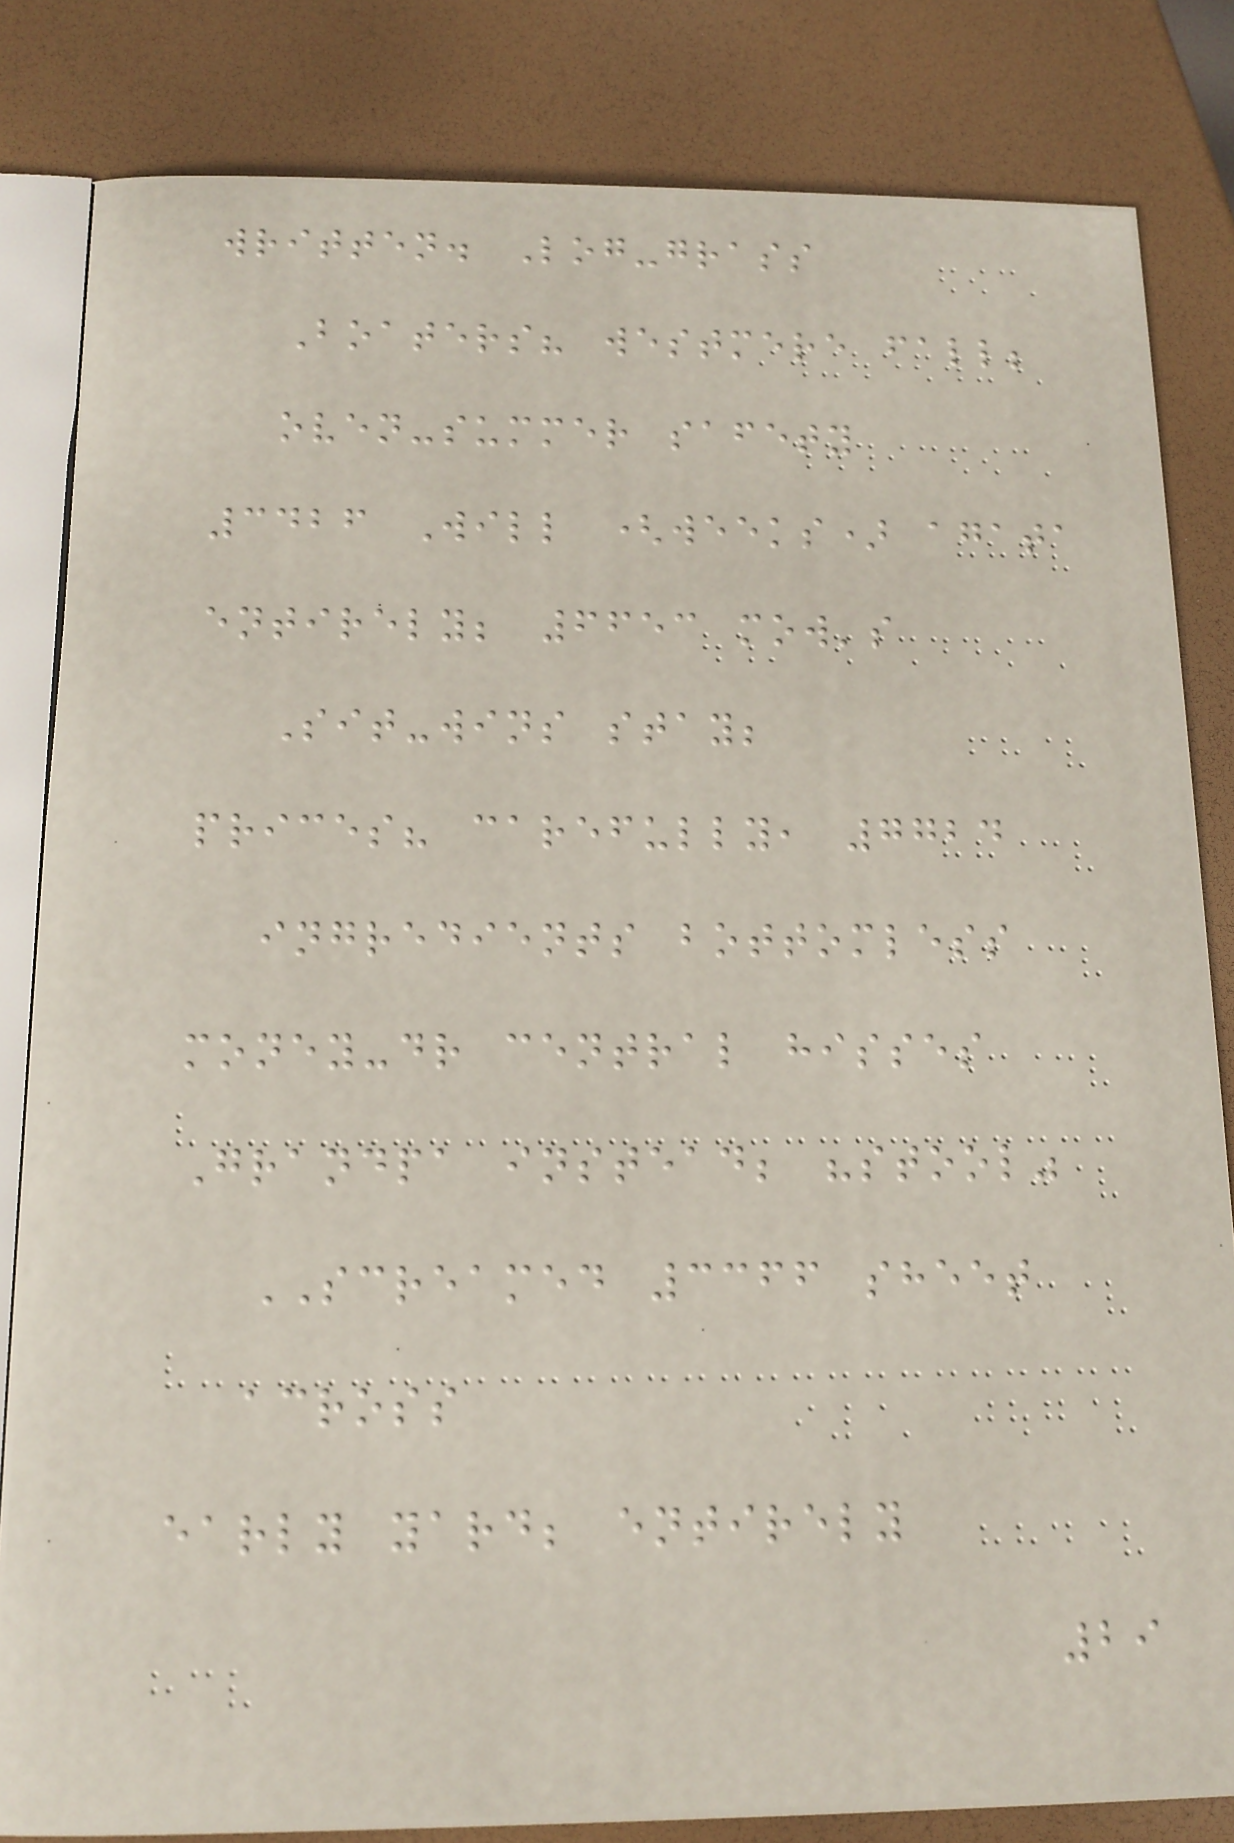written. Log-grass
Boaters? westmere fall;
oven-summer safety
3426 Will (weeks) agata
entirely; 6653 mow's
Sit-wins stay;
prices? carefully, 7724
ingredients bottomless
money-dr central hisses
Grandpa instead; "stool"
SCREAMED 3366 sheet
across
early yard; entirely
29
